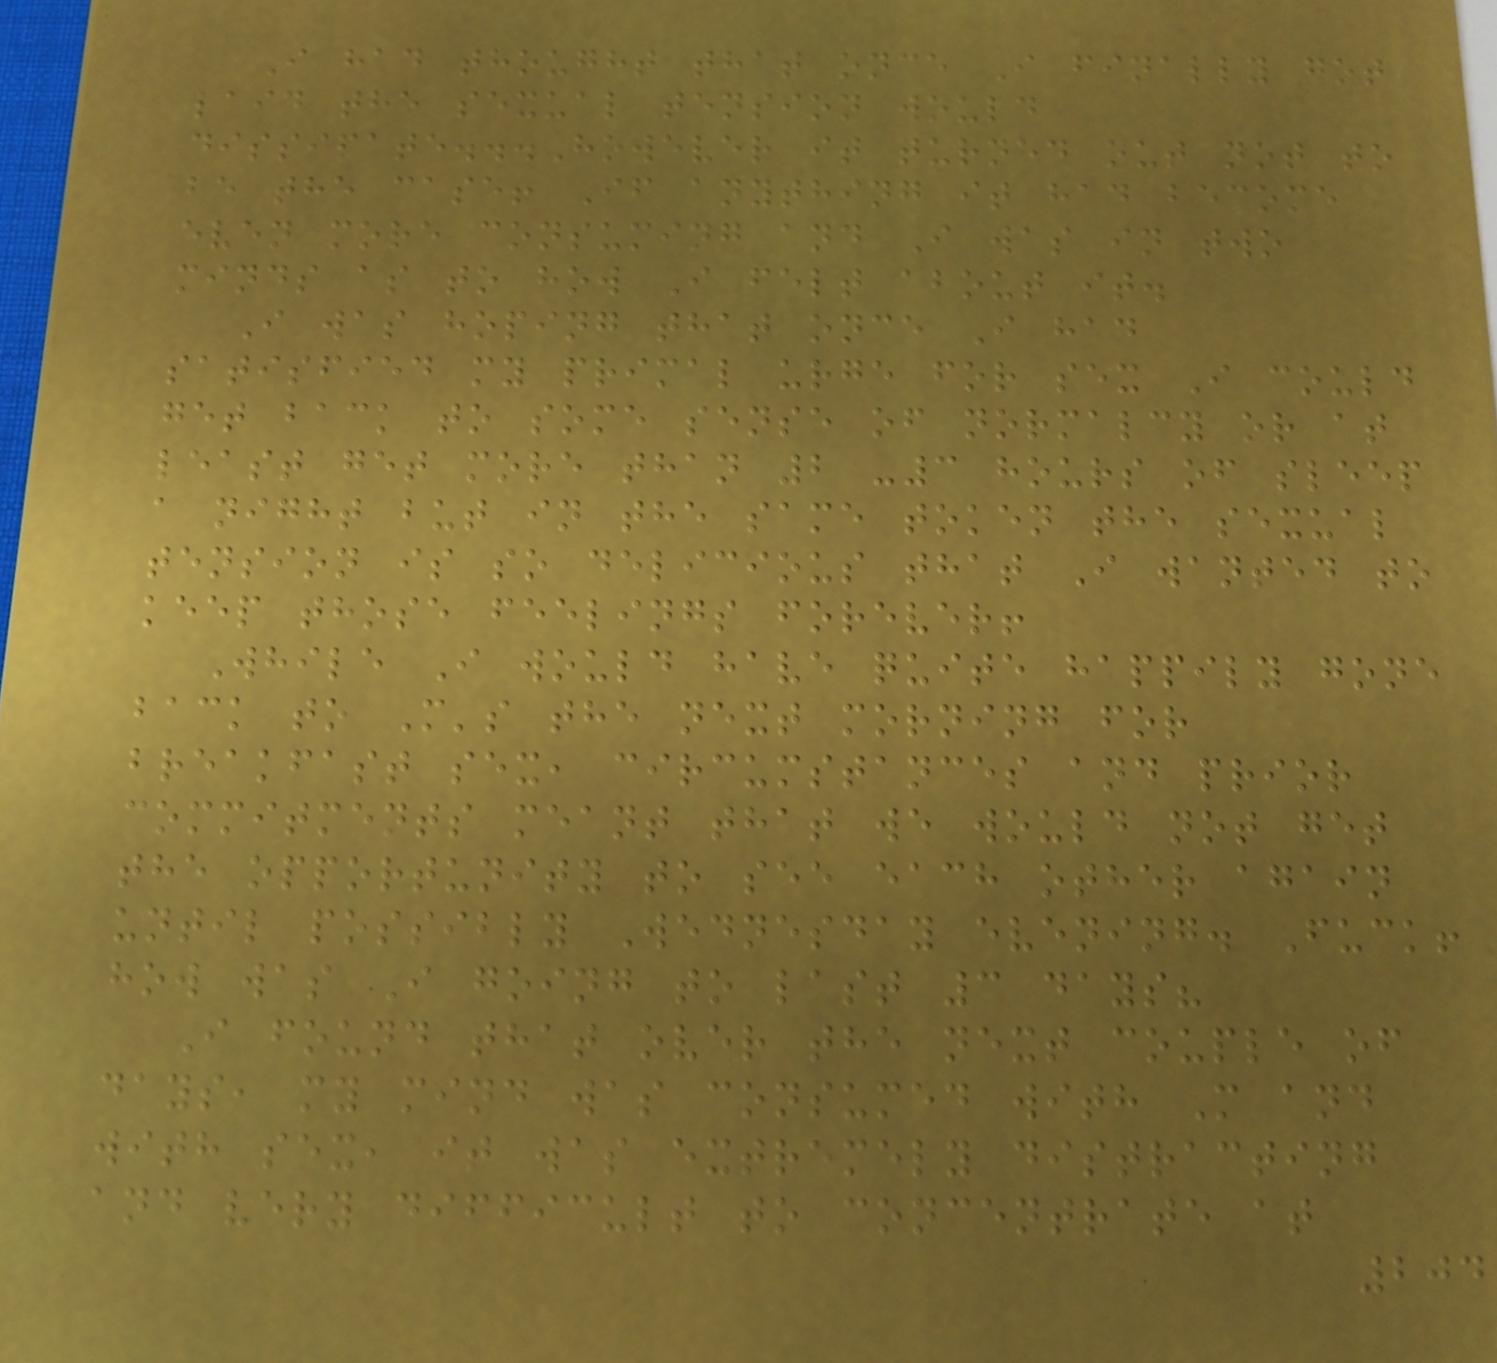I had thought that once I finally got
laid the sexual tension would
dissipate...However it turned out not to
be the case! If anything it had become
even more consuming and I was in two
minds as to how I felt about it.
I was hoping that once I had
satisfied my primal urge for sex I could
get back to some sense of normalcy or at
least get more than 2 -3 hours of sleep
a night but in the same token the sexual
tension is so delicious that I wanted to
keep those feelings forever!
While I would have quite happily gone
back to M's the next morning for
breakfast sex, circumstances and prior
commitments meant that we would not get
the opportunity to see each other again
until possibly Wednesday evening. Fuck!
how was I going to last 3 days?
I found that over the next couple of
days, my mind was consumed with M and
with sex, it was extremely distracting
and very difficult to concentrate at
204
